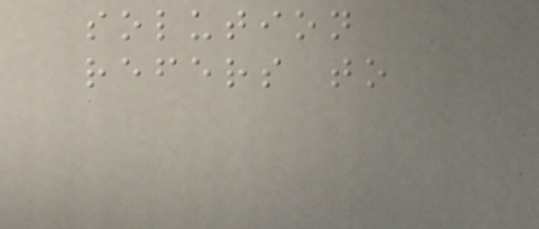solution
refers to
